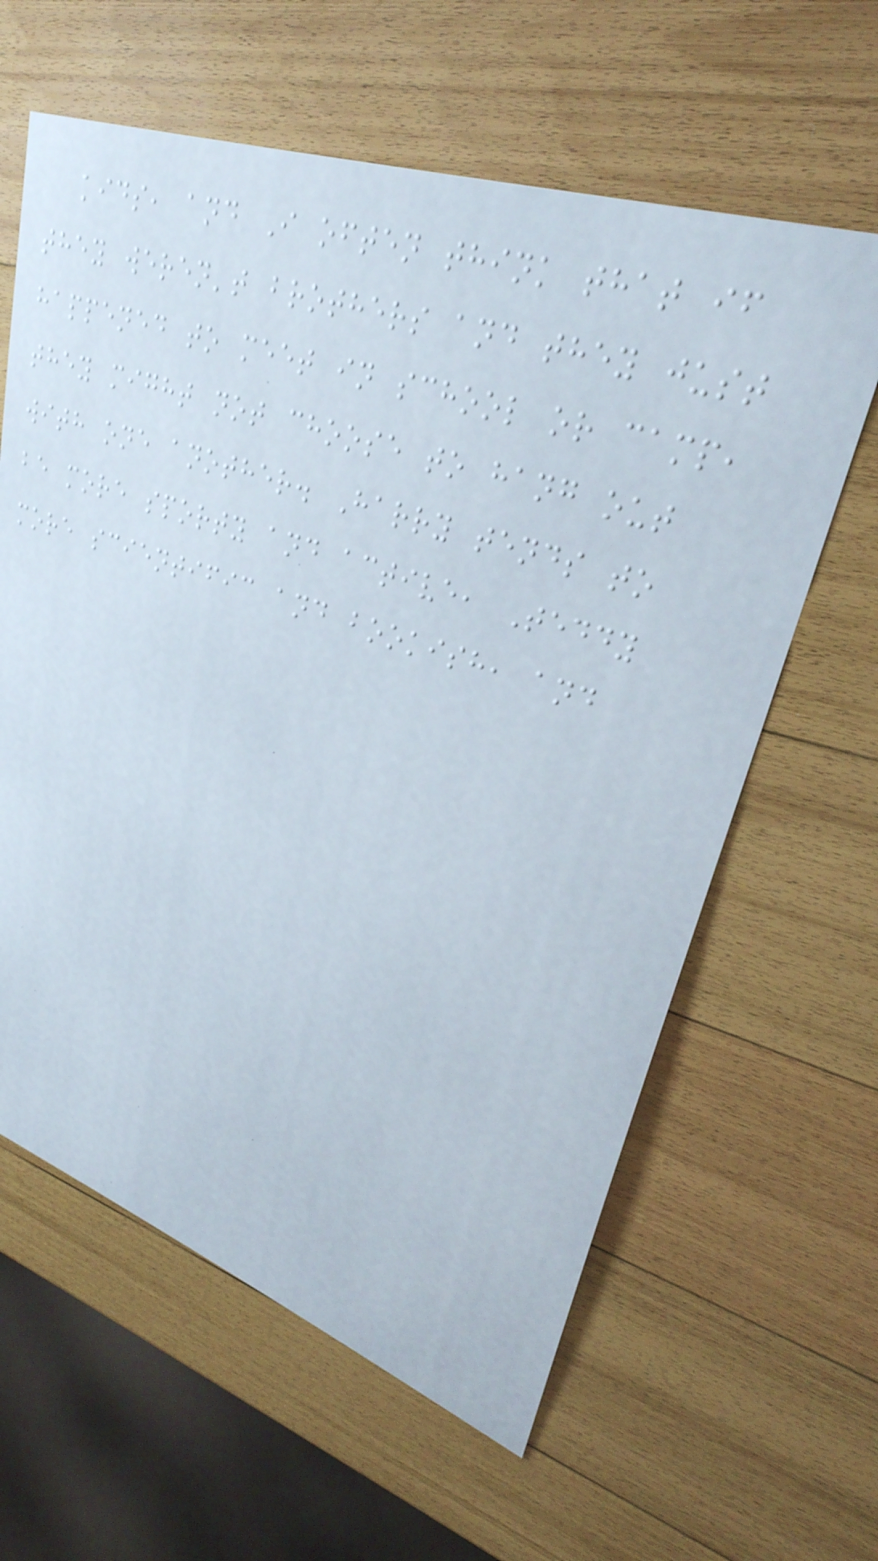kids, and I often think that if
they weren't brothers and they just
happened to meet in school or camp,
they might not choose to hang out
with one another. Harry tends to
be more sporty and active, Teddy
more scientific and bookish, and
